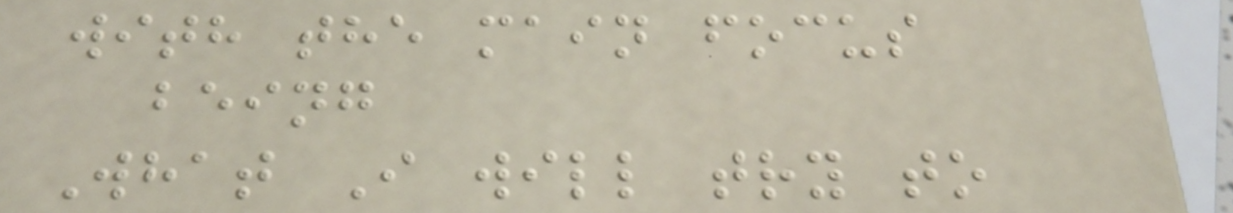with the main focus
being
What I will try to
